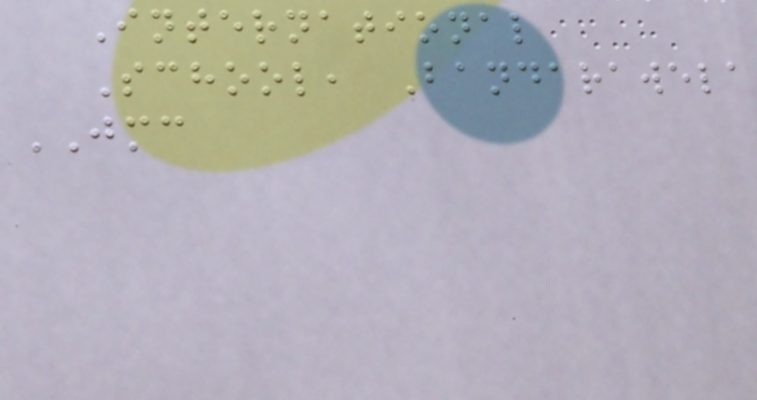International
School, Bandarawela
JMC
